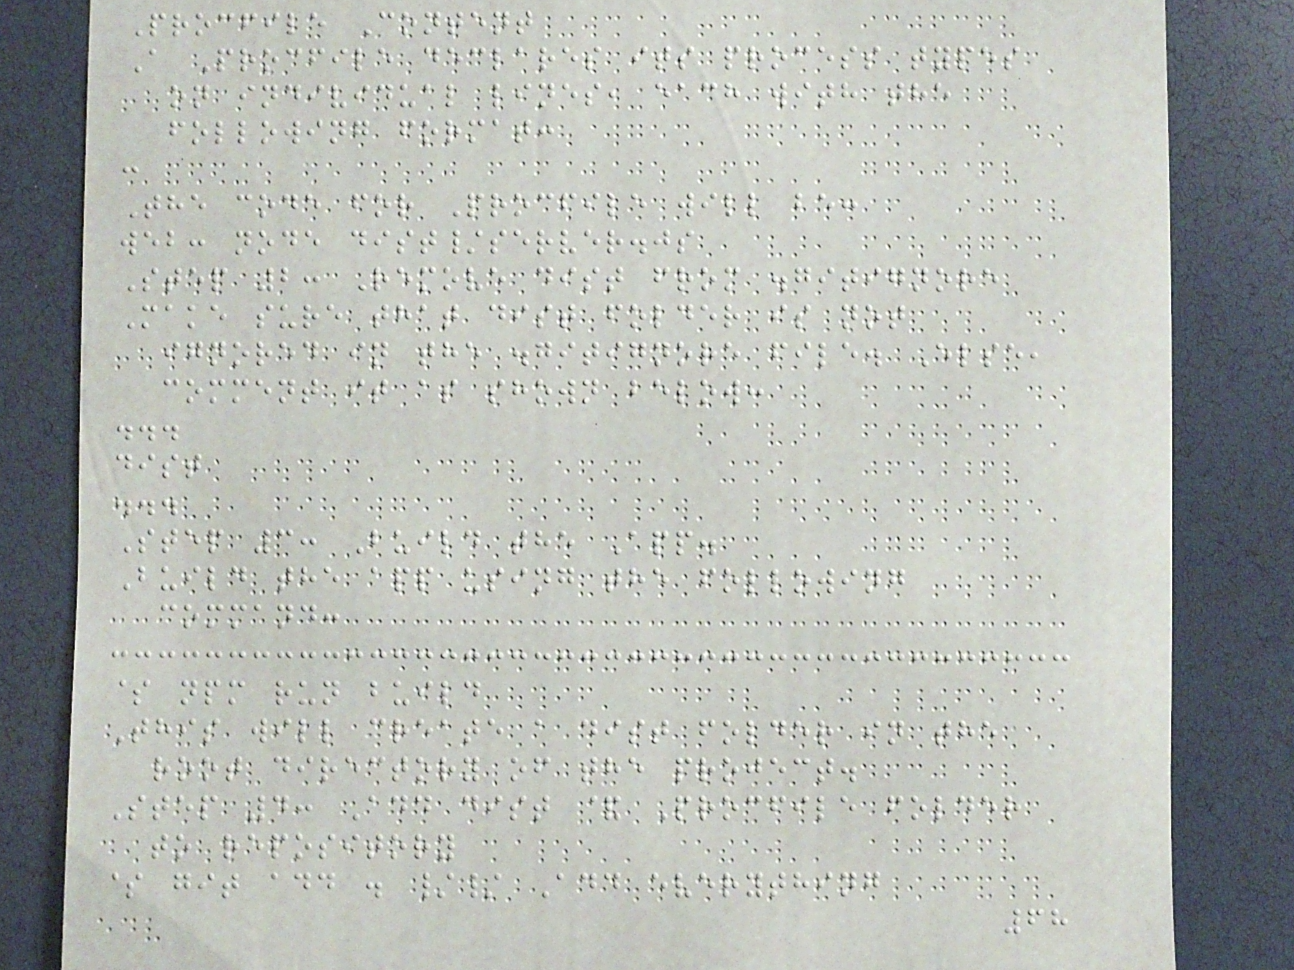Procfile Content
A Procfile declares its process types
on individual lines, each with the
following format:
:
The code for Procfile will be:
web: node dist/server.js
Step 2: Remove dist from .gitignore
Make sure that dist folder is not
ignored in the .gitignore file. Else,
comment it as shown below:
...
dist
...
Step 3: Build the App.
Build the app using the following
command:
$ npm run build
This will create a dist folder in the
root directory of the project.
Step 4: Add dist & Procfile folder
to repository
$ git add . // Add everything
68
